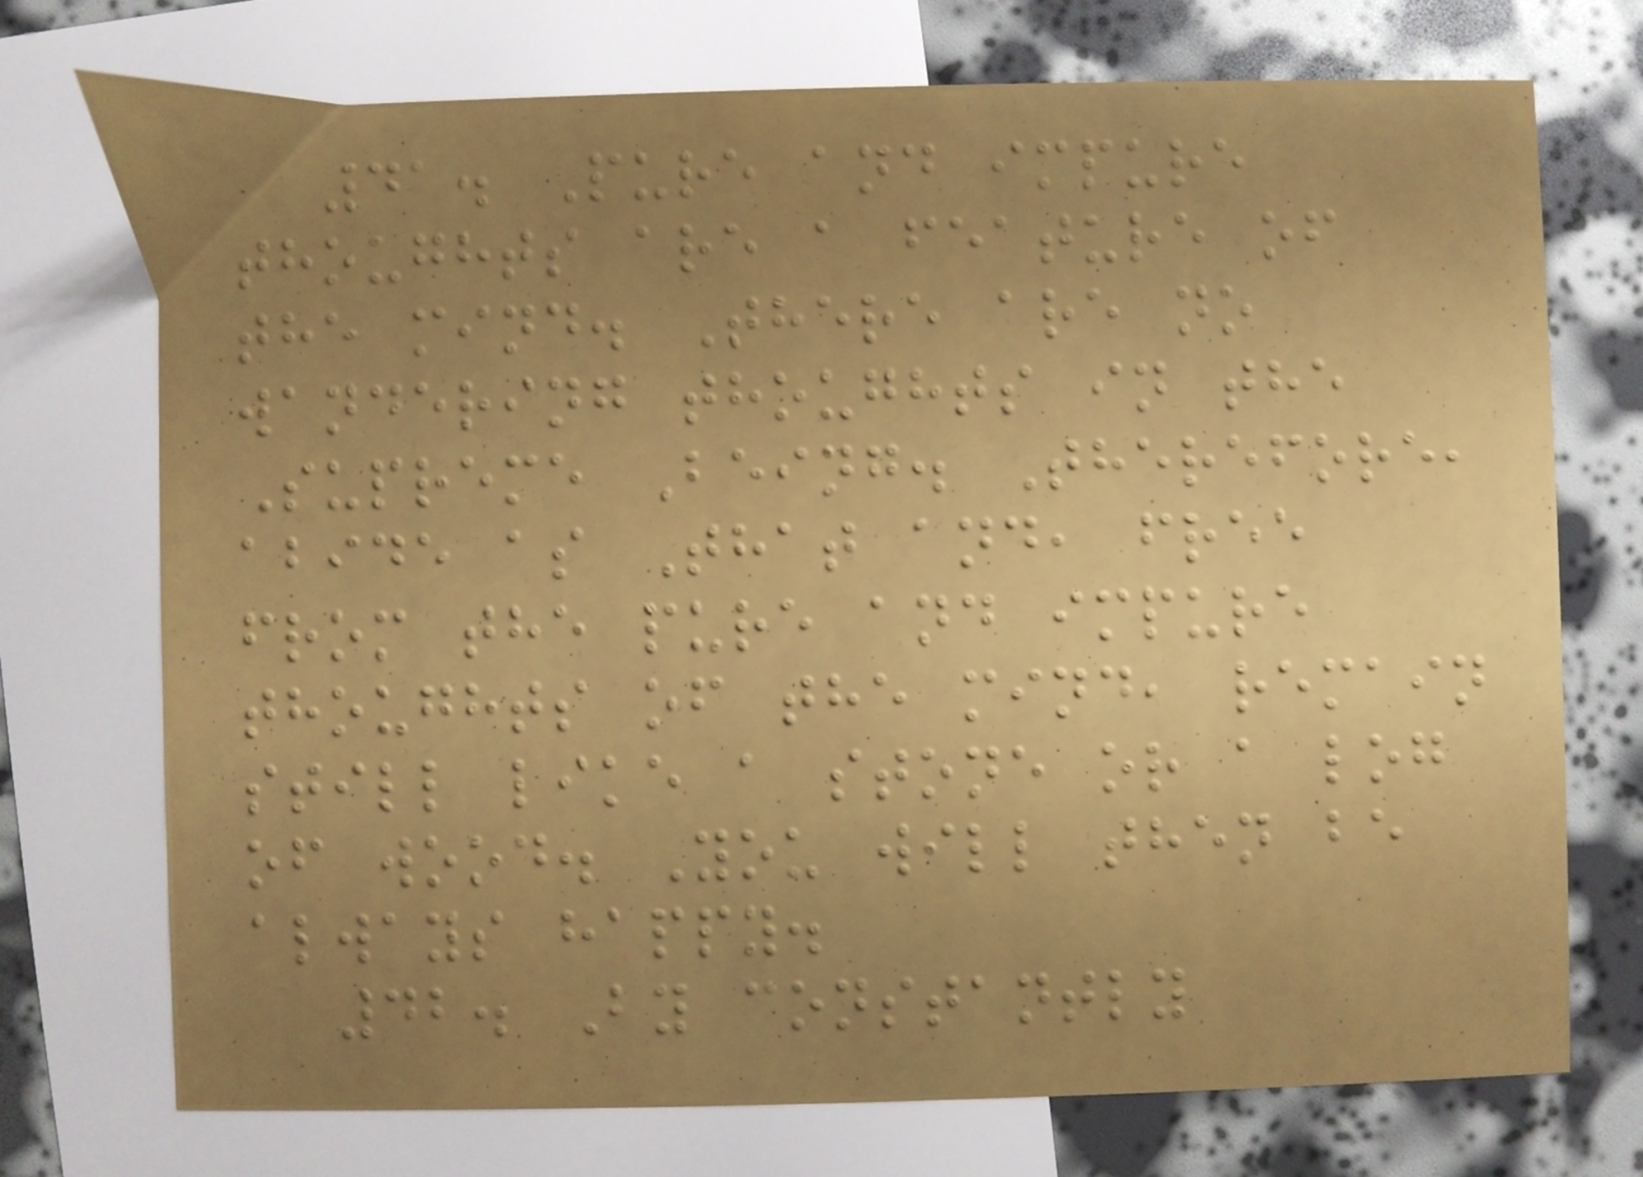41. Pure and impure
thoughts are a feature of
the mind. There are no
wandering thoughts in the
Supreme Being. Therefore,
abide as That and, free
from the pure and impure
thoughts of the mind, remain
still like a stone or a log
of wood. You will then be
always happy.
42. By constantly
